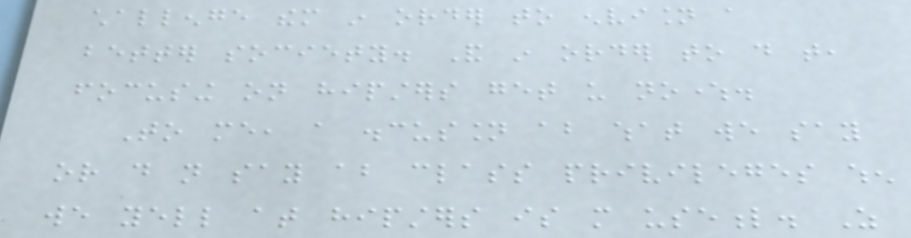challenge them in order to envision a
better society. And in order to do that,
focusing on hipsters get us nowhere.
To me, a discussion about what we say
or do not say about class privileges when
we yell at hipsters is more useful. As
